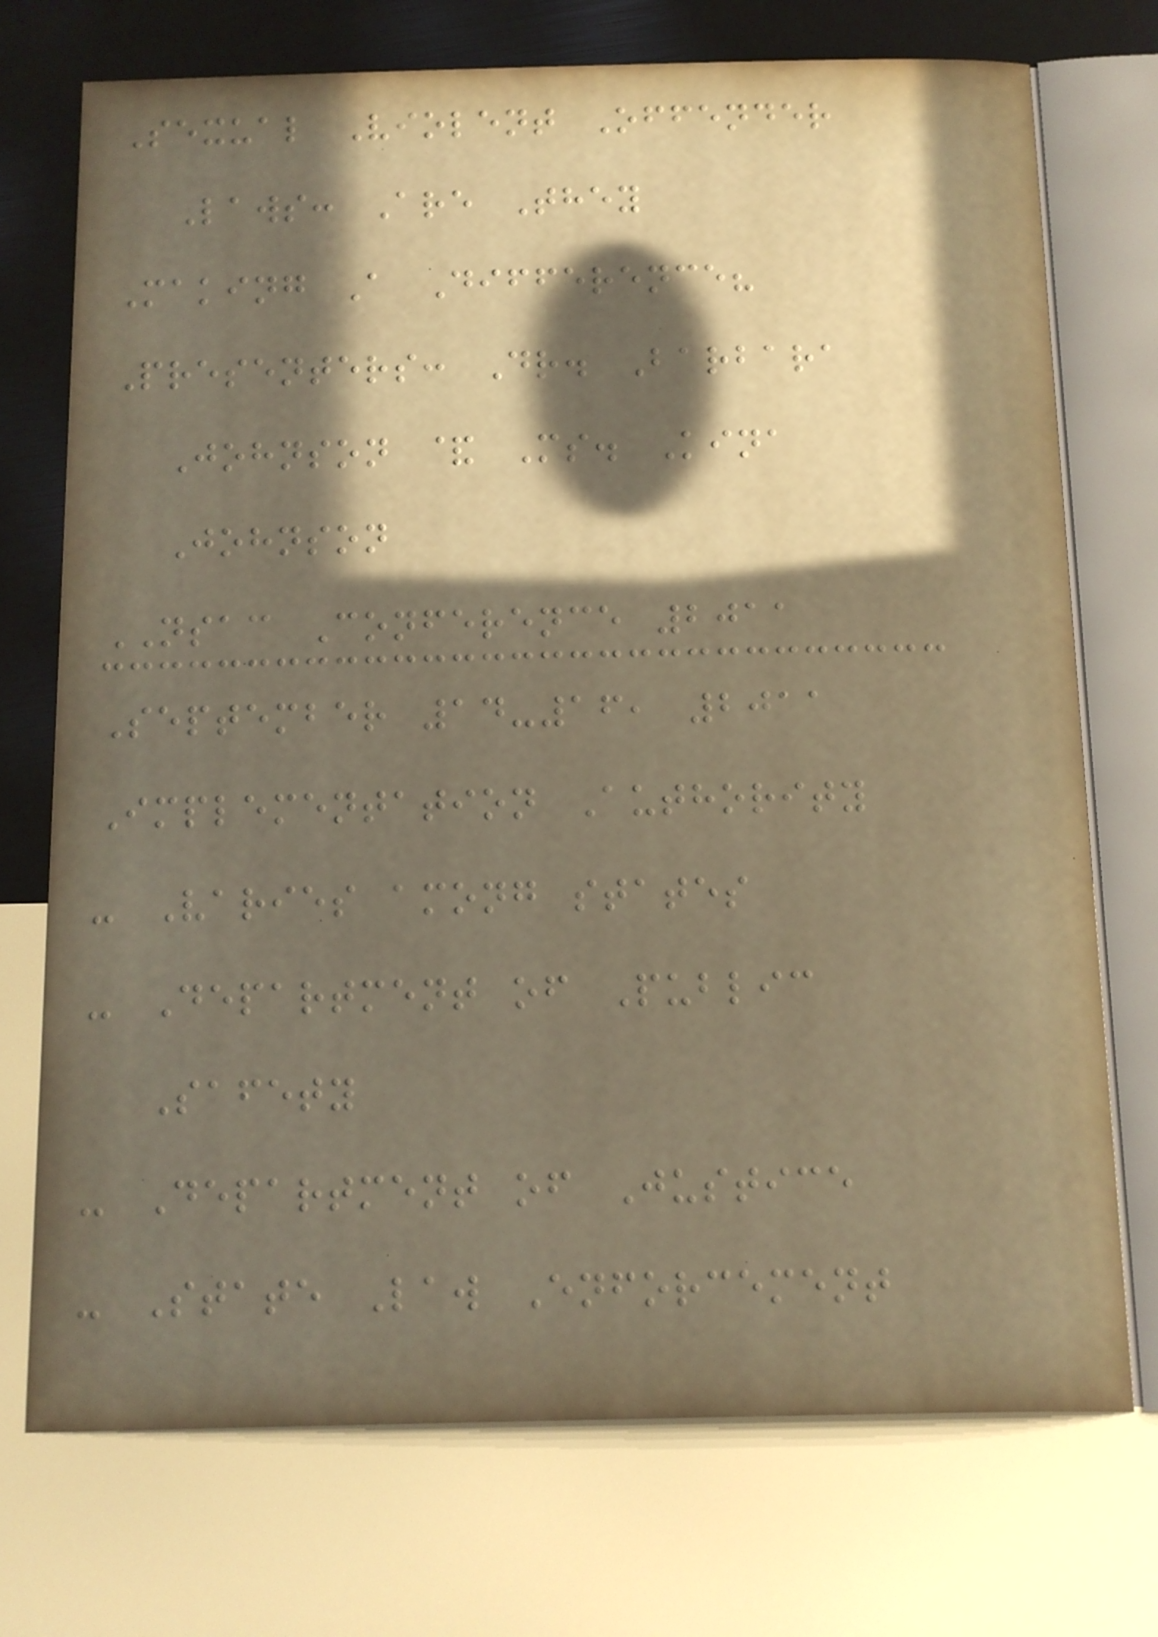Sexual Violent Offender
Laws: Are They
Making A Difference?
Presenters: Dr. Barbara
Johnson & Ms. Kina
Johnson
NSAC Conference 2011
September 14-16, 2011
Implementation Authority
- Varies among states
- Department of Public
Safety
- Department of Justice
- State Law Enforcement
